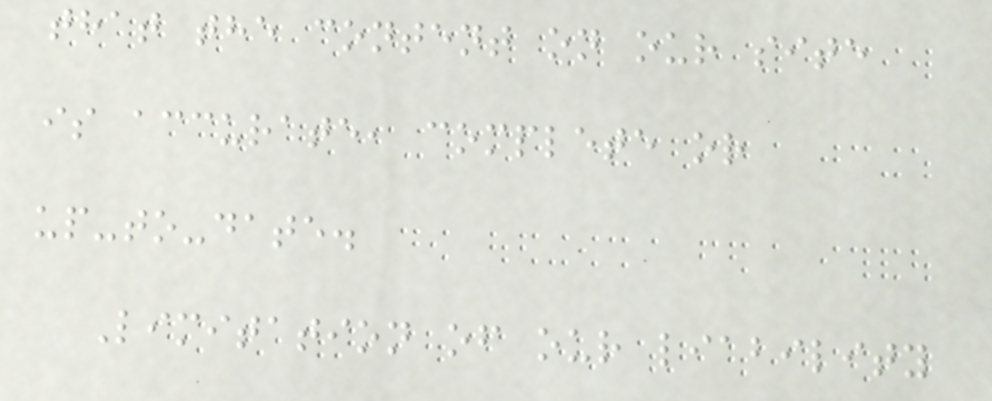that the content on our site
is accurate, complete or
up-to-date.
Limitation of our liability
